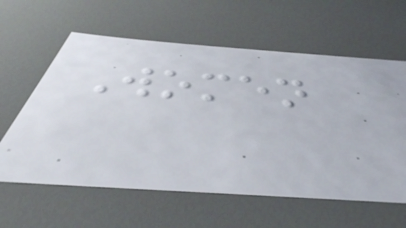Women
